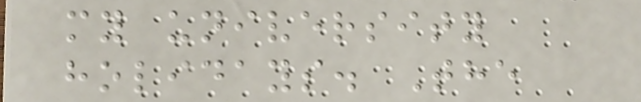my university
holidays. The
